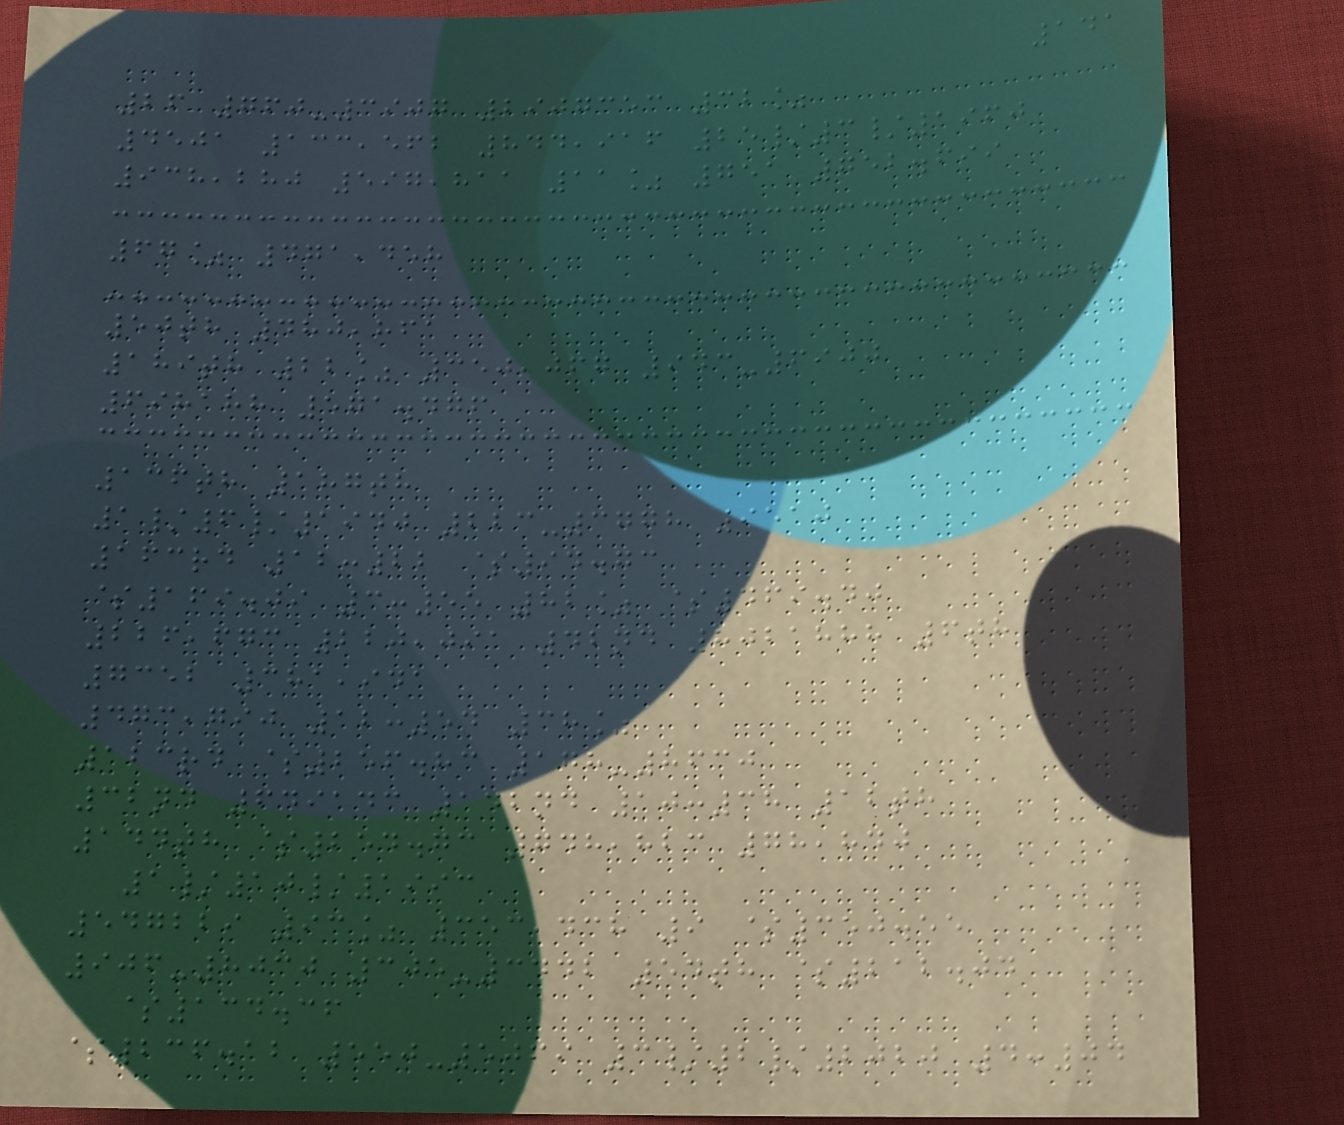141
26 760-3907 2907353 32%
4501 133,562 844,916 25/3/1960
938,280 597,811 11% 751 752.699
67% 471,458
50th 480,861
189th 22% 350,067 943-6900
698188 571.476
136th 187th
1/6/1940 223-3778 9510
163rd 12:22 $94.73
$169.09 3:55 82% $469.40
226,673 220,091 42nd 8021888 6th
7352 381,941
473,790 12:54 38%
123rd $256.83 178-8630
32nd 649143 142nd 10:38 12th
144th $254.73 748,823 78,840
1/10/1993
547229 93% 353,438 9 $350.55
906-8030 305-3442 54th $212.04
$134.36
$236.12 550-5069 3/2/2020 4:04
